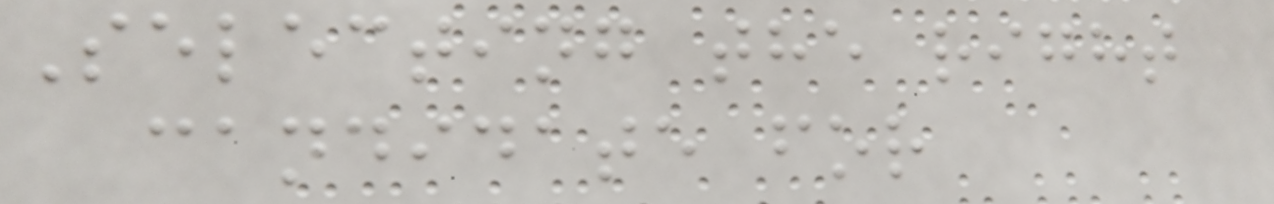Selecting the right
candidate for
